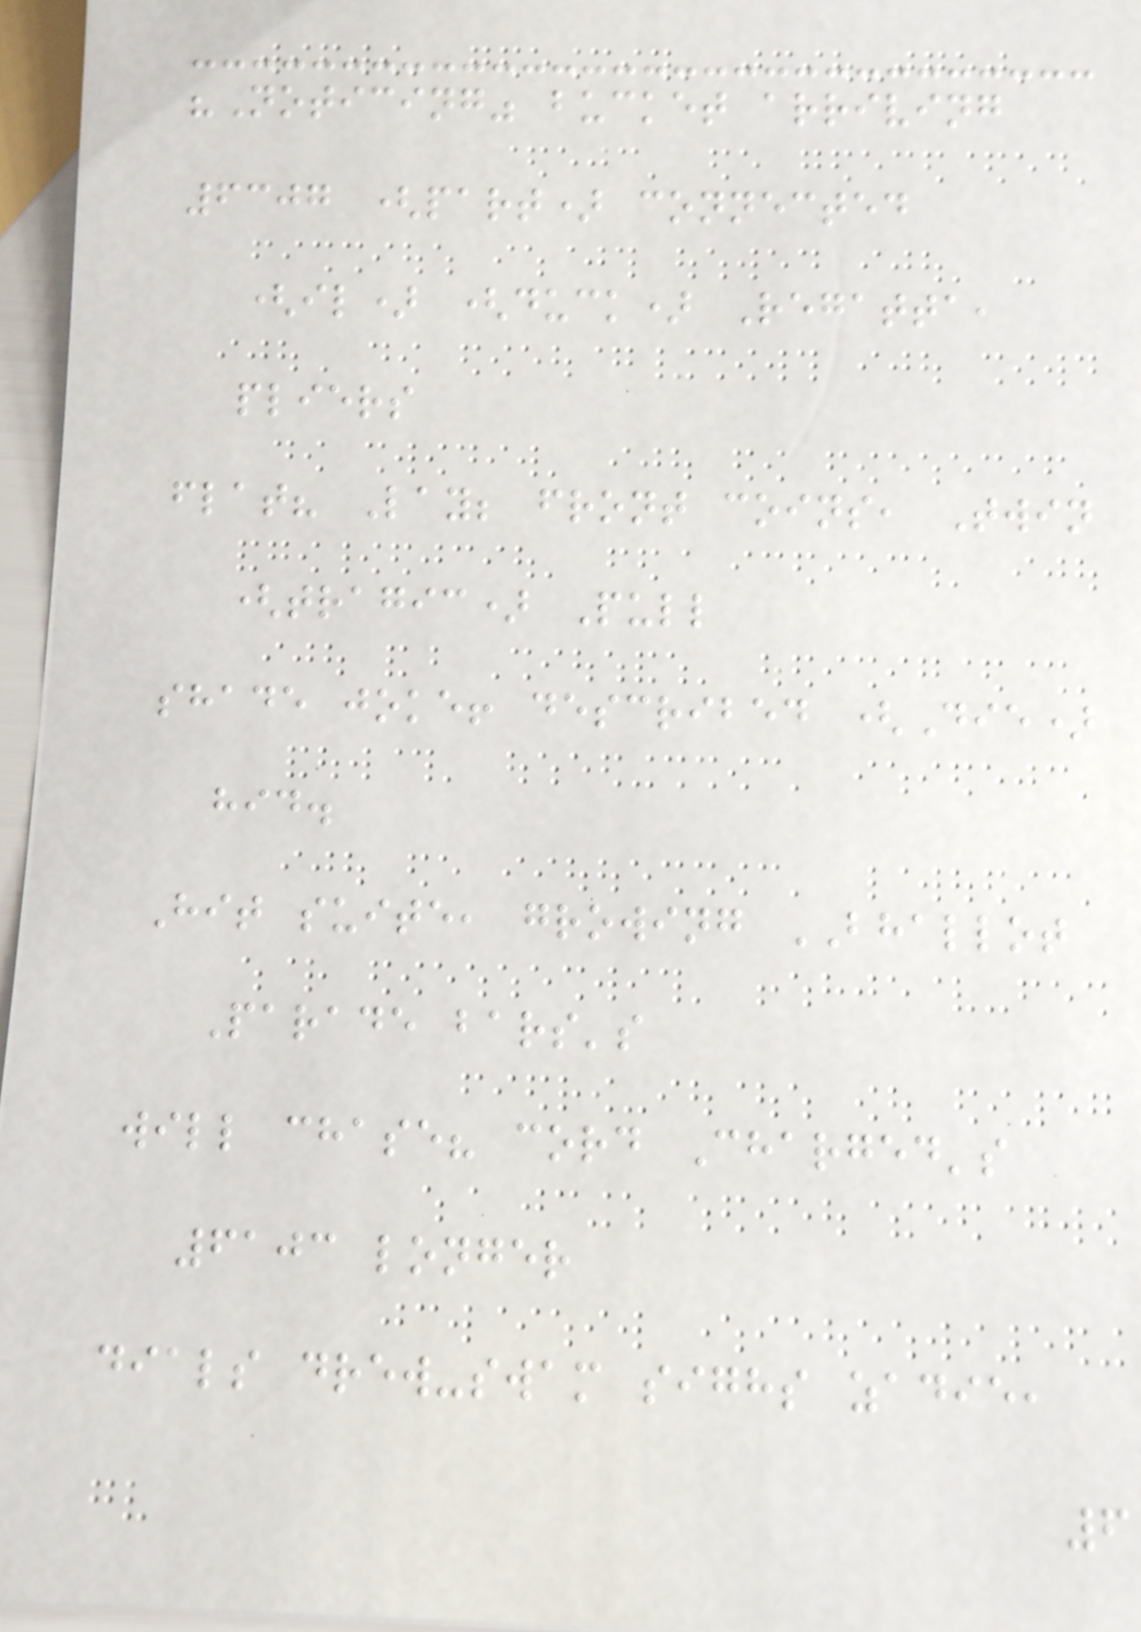"Noticing" bucket arriving
6307 (part) connected
(il) (duck) Regatta,
pliers
flat? Lay; front coins, Twin
(tragic) Pull
shade joke! described (Die)
hid.
Hit suite, growing BHALLOT
Parade bars's
will chase? cord Charged's
6103 longer
dials drew-swam sighs zadie,
6
